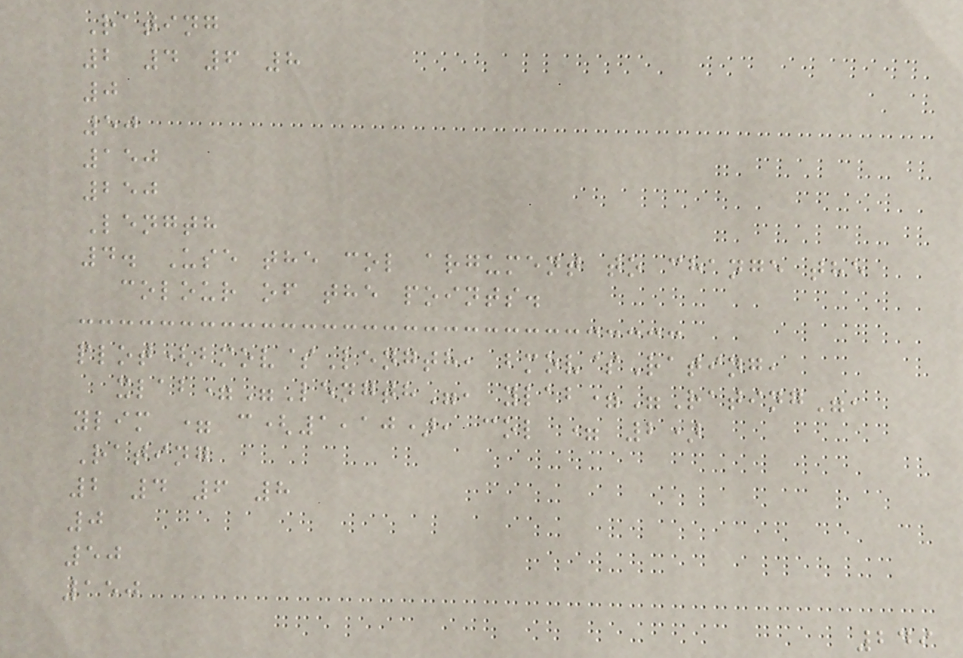Rating
2 4 6 8
0
50
150
250
Length
4. Use the col argument to change the
colour of the points.
plot(bmov$Length, bmov$Rating,
xlab="Length", ylab="Rating",
ylim = c(1,10), col = 2)
Rating
2 4 6 8
0
50
150
249
